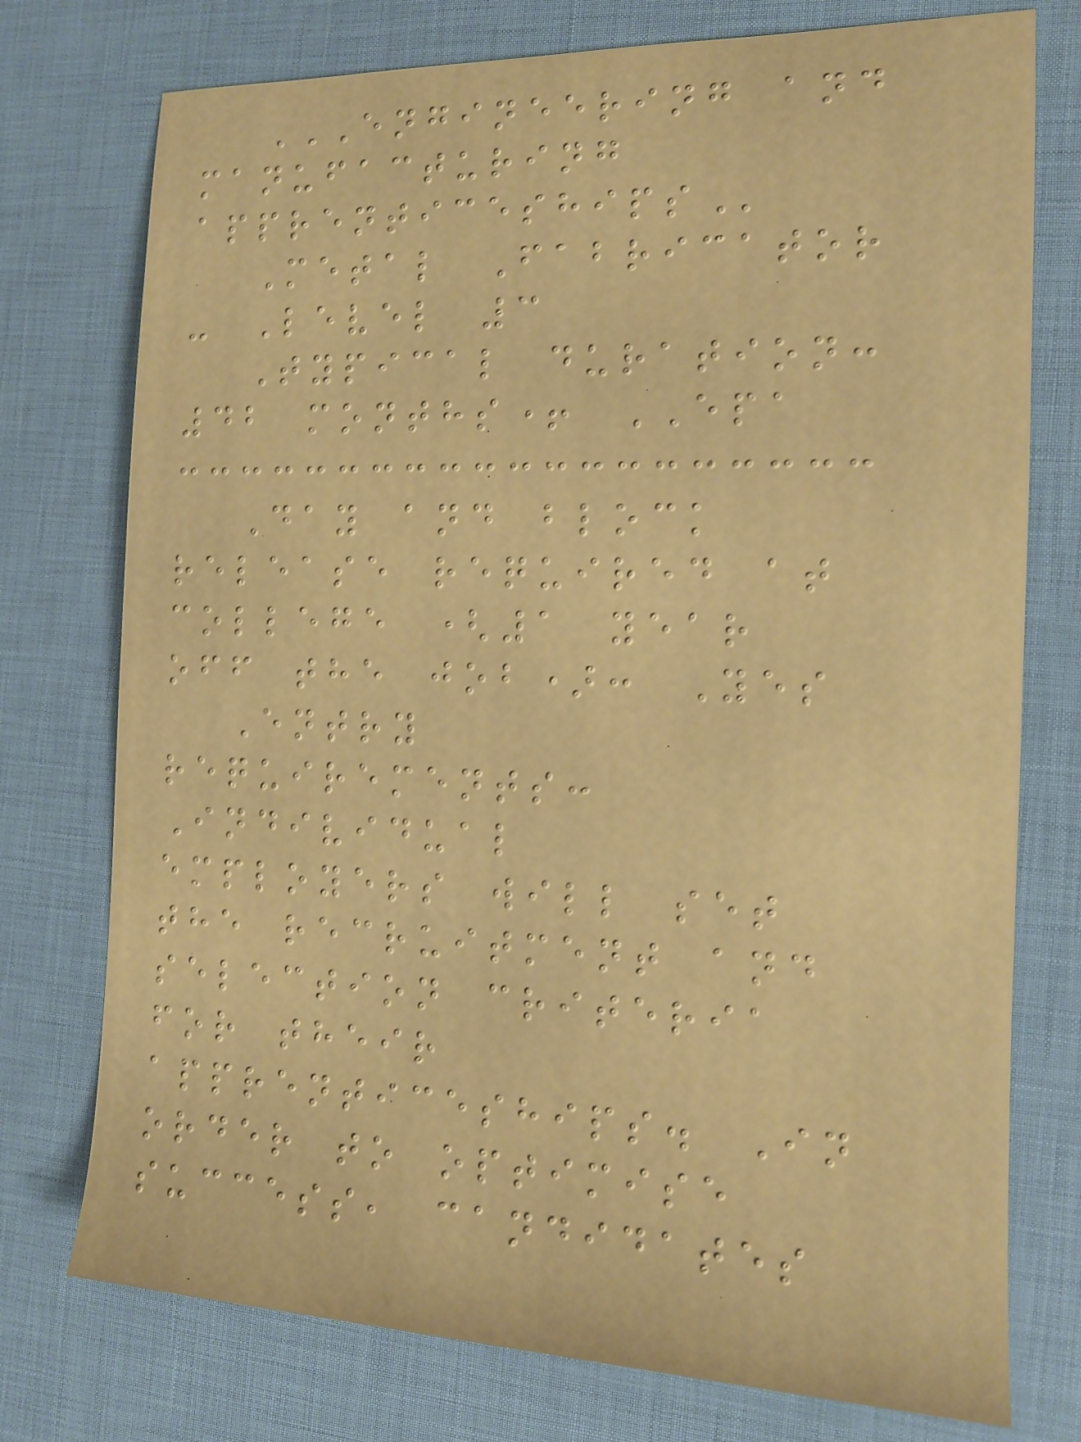ENGINEERING AND
MANUFACTURING
APPRENTICESHIPS
Metal Fabricator
- Level 3
Typical duration:
42 months+ EPA
Day and block
release required at
college (1 year
off the job): Yes
Entry
requirements:
Individual
employers will set
the recruitment and
selection criteria
for their
apprenticeships. In
order to optimise
success, candidates
